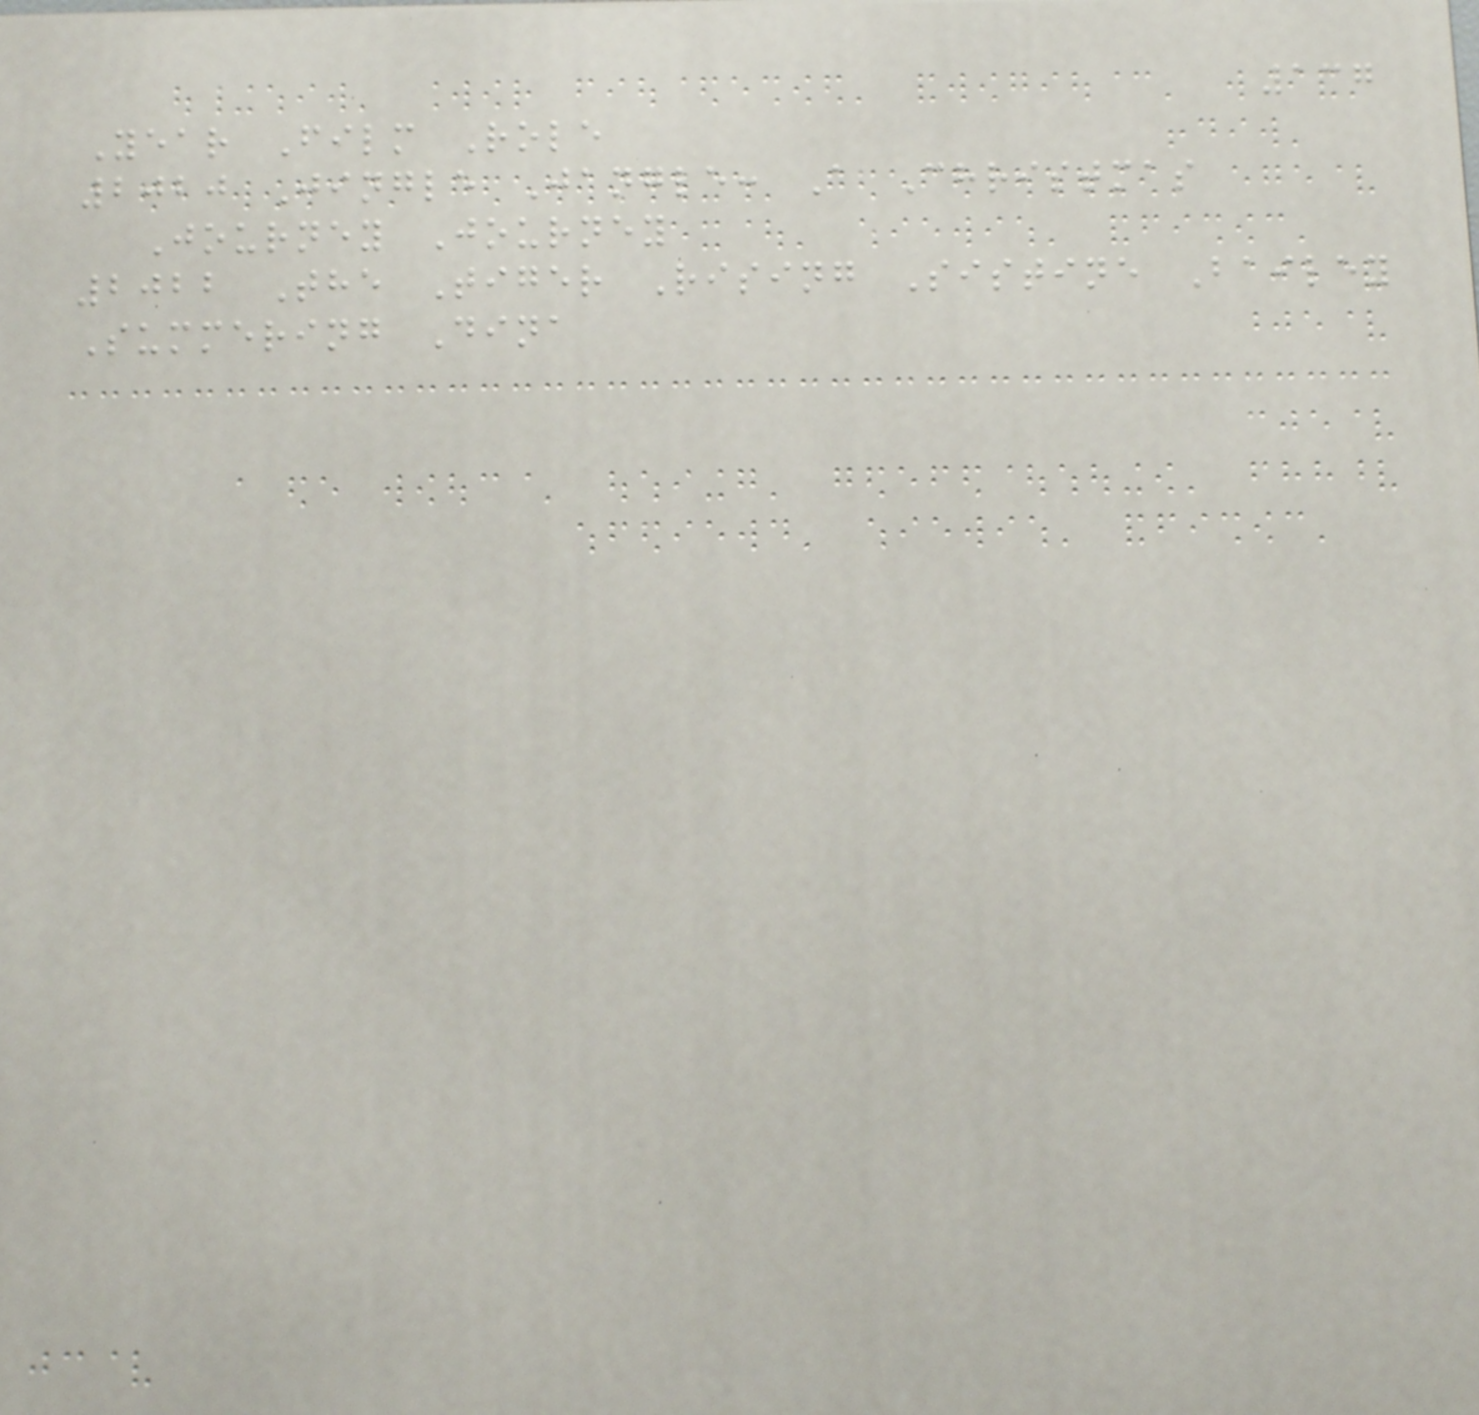137
Year Film Role
2020 Jingle Jangle: A Christmas
Journey Journey
2022 The Tiger Rising Sistine Bailey
Summering Dina
